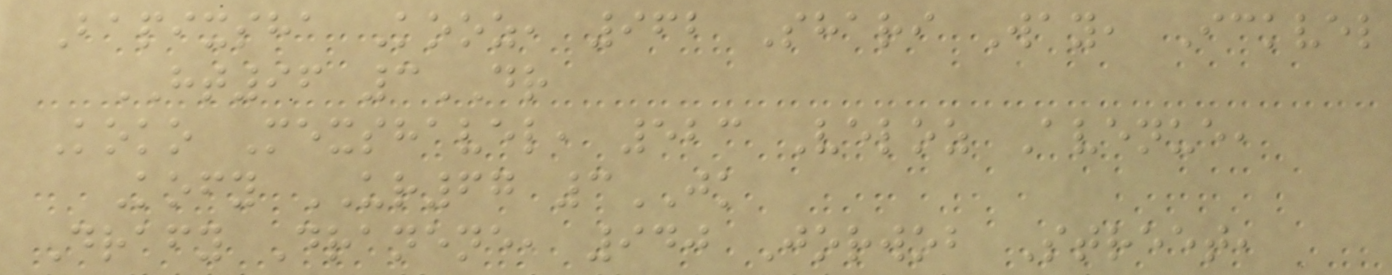Bapixsha Kooz, 962 Shari Way, Ickvel
HT96 3DR
Koko Mexshavel, 523 Veloz Avenue,
Kofy UR67 3JK
Drafy Dranene, 940 Jorwob Street,
